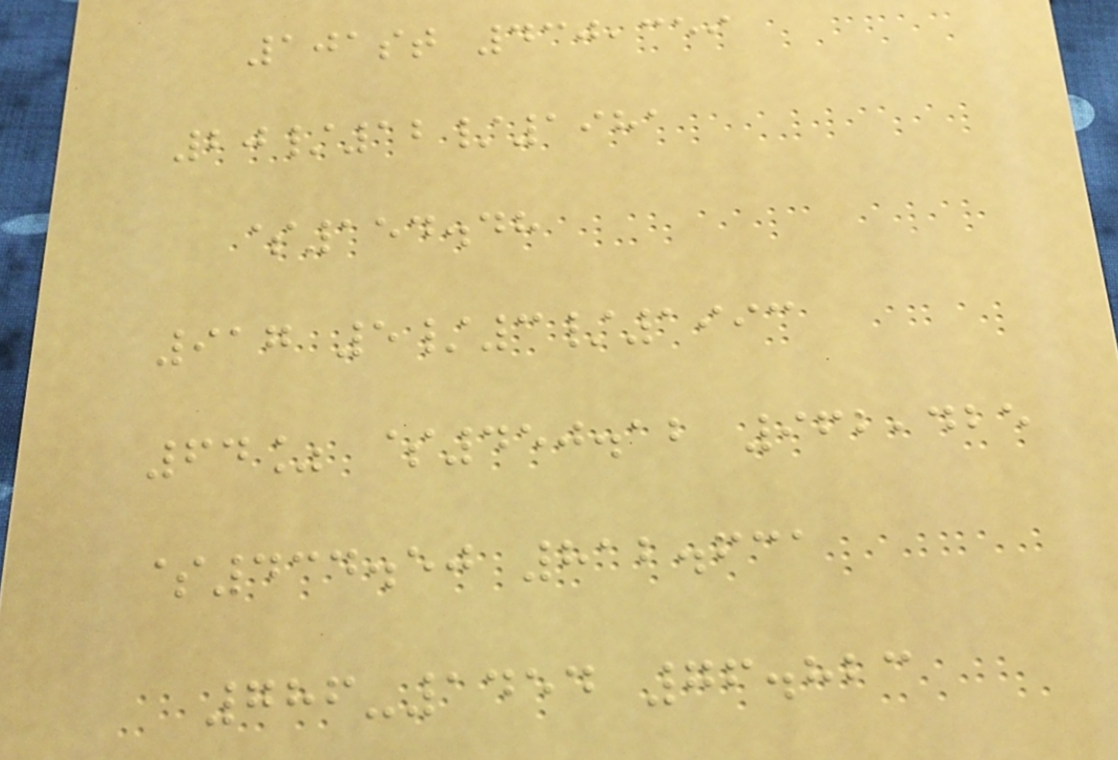101st 430,359
20/12/1981
$154.48
917 5/3/1993
64% $450.12 962,425
$434.50 812.631
786-1454 76.823
